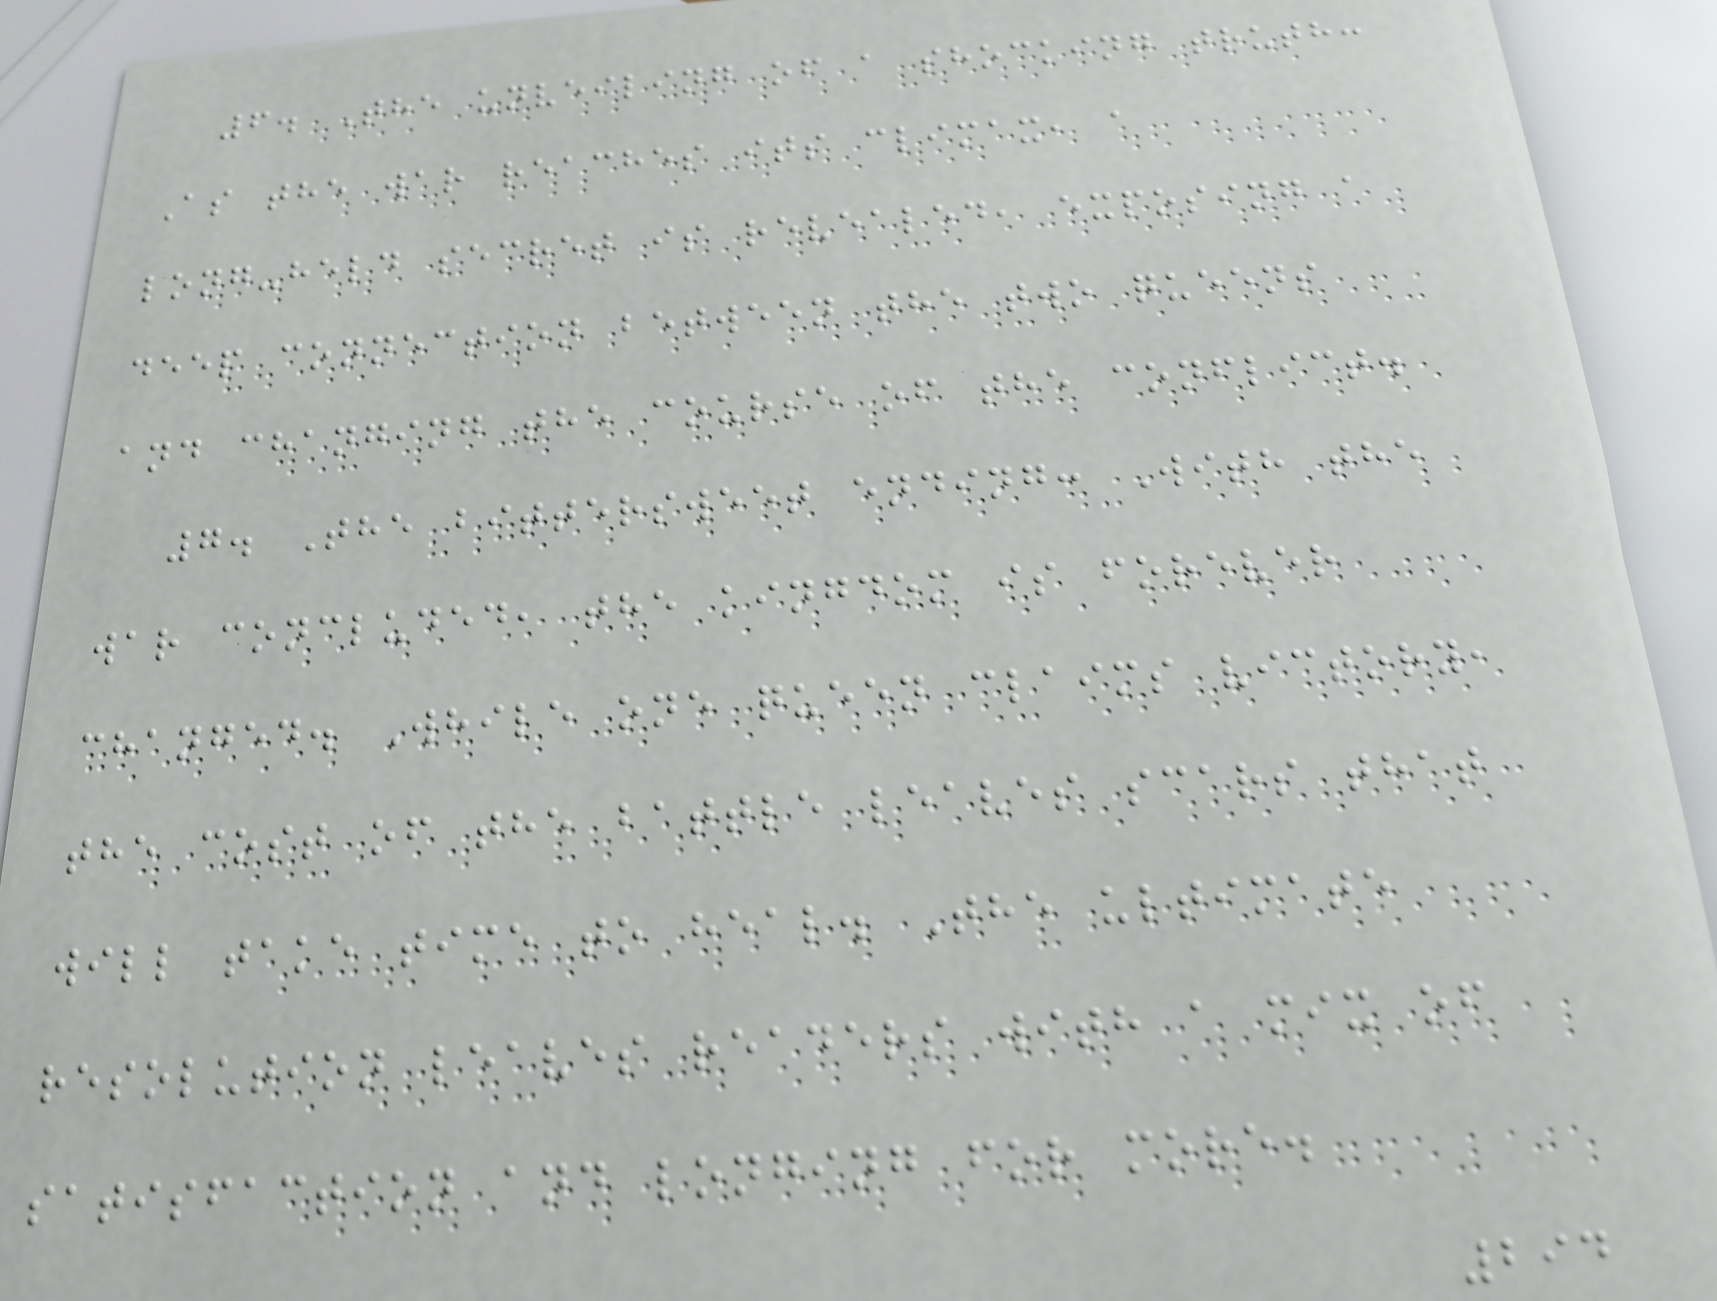6. The unveiling of a shocking truth:
As the war reaches its climax, a
long-held secret is revealed, exposing a
deep connection between the two queens
and changing the course of the conflict.
7. The bittersweet ending: With the
war concluded, the kingdom is forever
changed. While one queen claims victory,
the cost of the battle leaves scars that
will take time to heal. The ultimate
resolution leaves readers with a mix of
satisfaction and longing for more.
294
